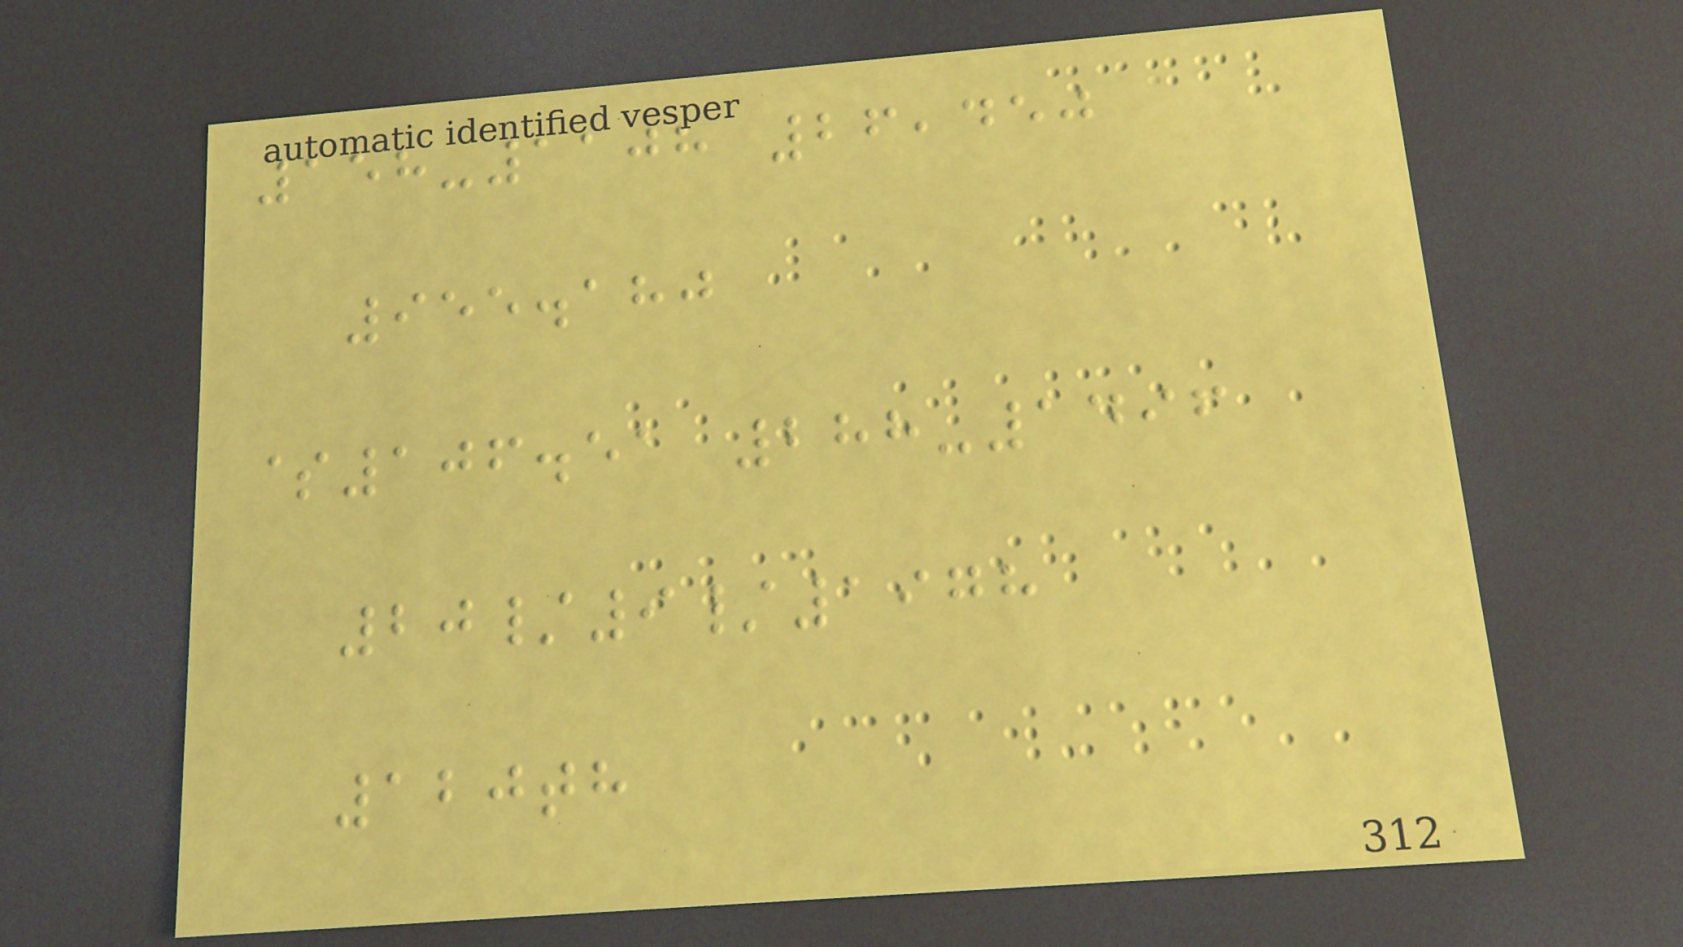158-1108 26,450
955.180
$106.51 288-1496
20/9/1978
120th
